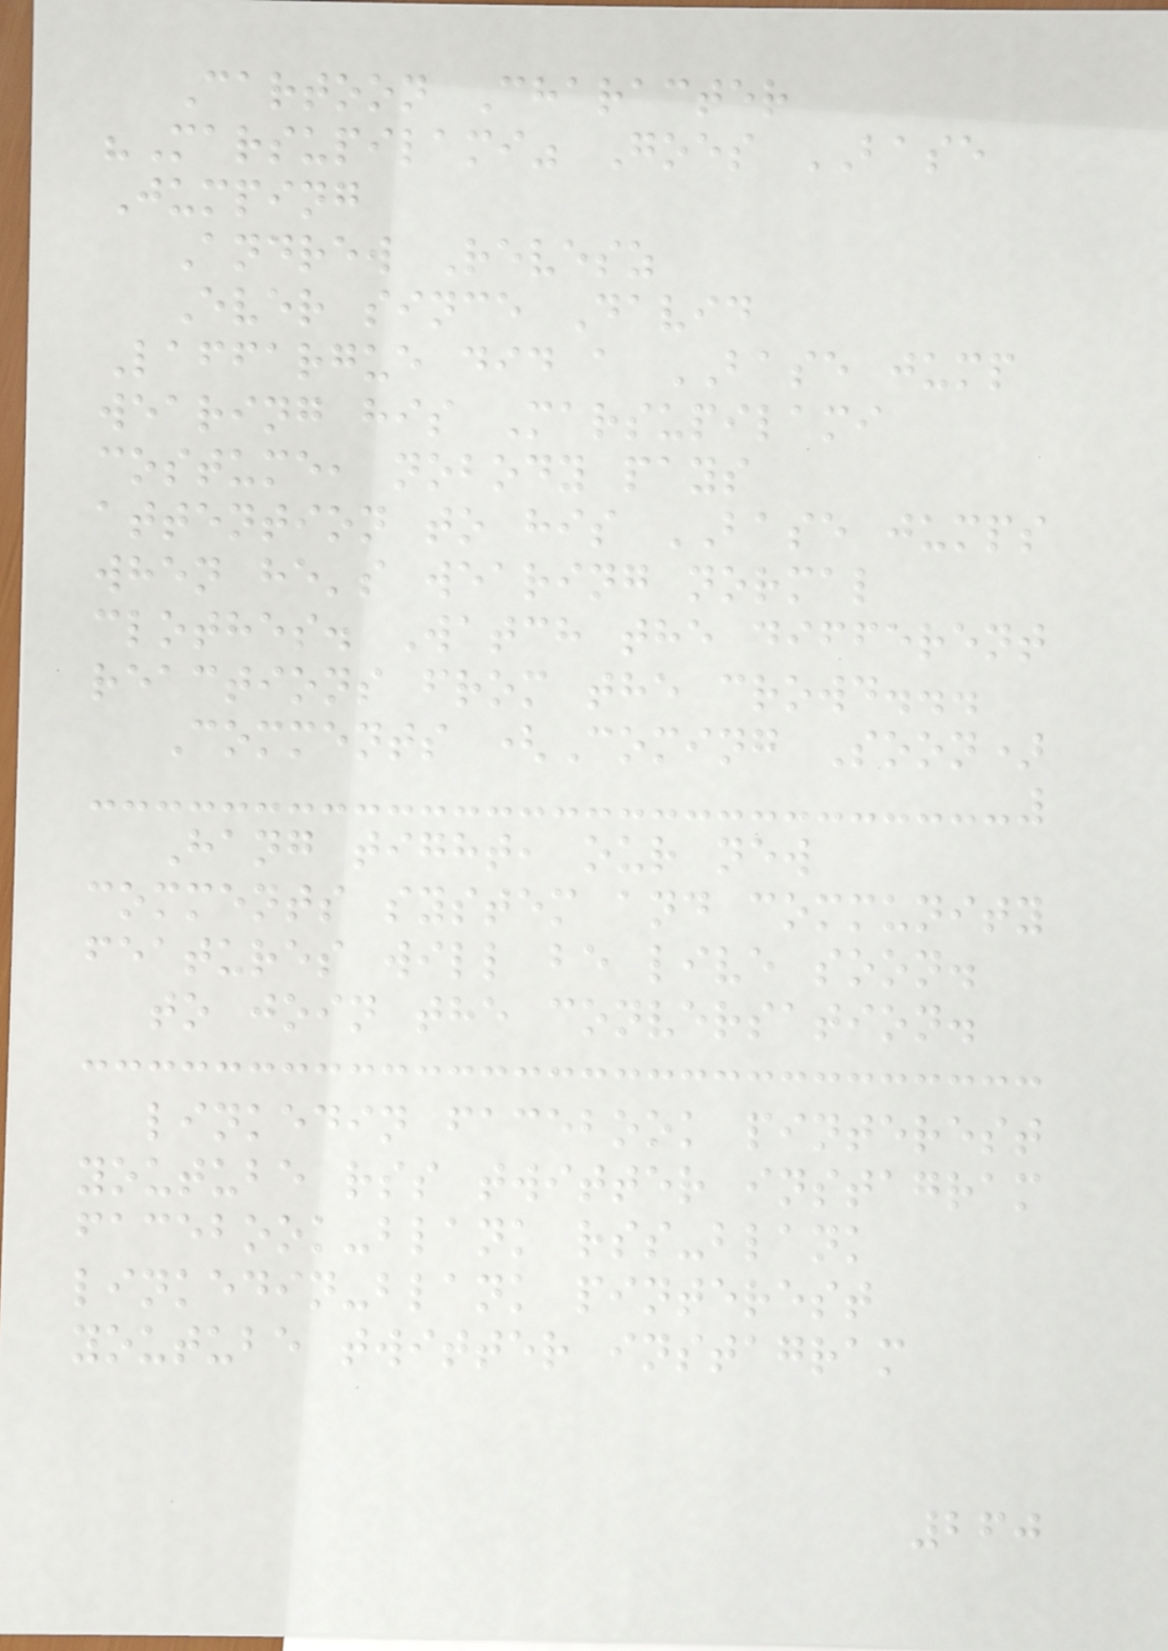Cartoon Character
"Marsupilami" Goes BASE
Jumping
Andrew Revesz
Ever since David
Laffargue did a BASE jump
wearing his Marsupilami
costume, nobody pays
attention to his BASE jumps
when he's wearing normal
clothes. Watch the different
reactions from the crowd...
Comments (Coming Soon)
Hang tight, our new
comments system and community
features will be live soon.
to join the conversation.
linkedin facebook pinterest
youtube rss twitter instagram
facebook-blank rss-blank
linkedin-blank pinterest
youtube twitter instagram
260
